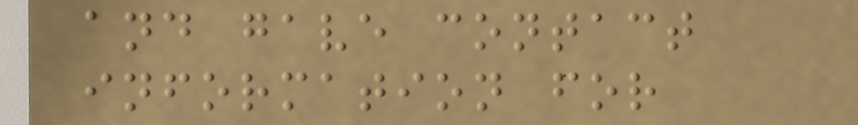and gave contact
information for
